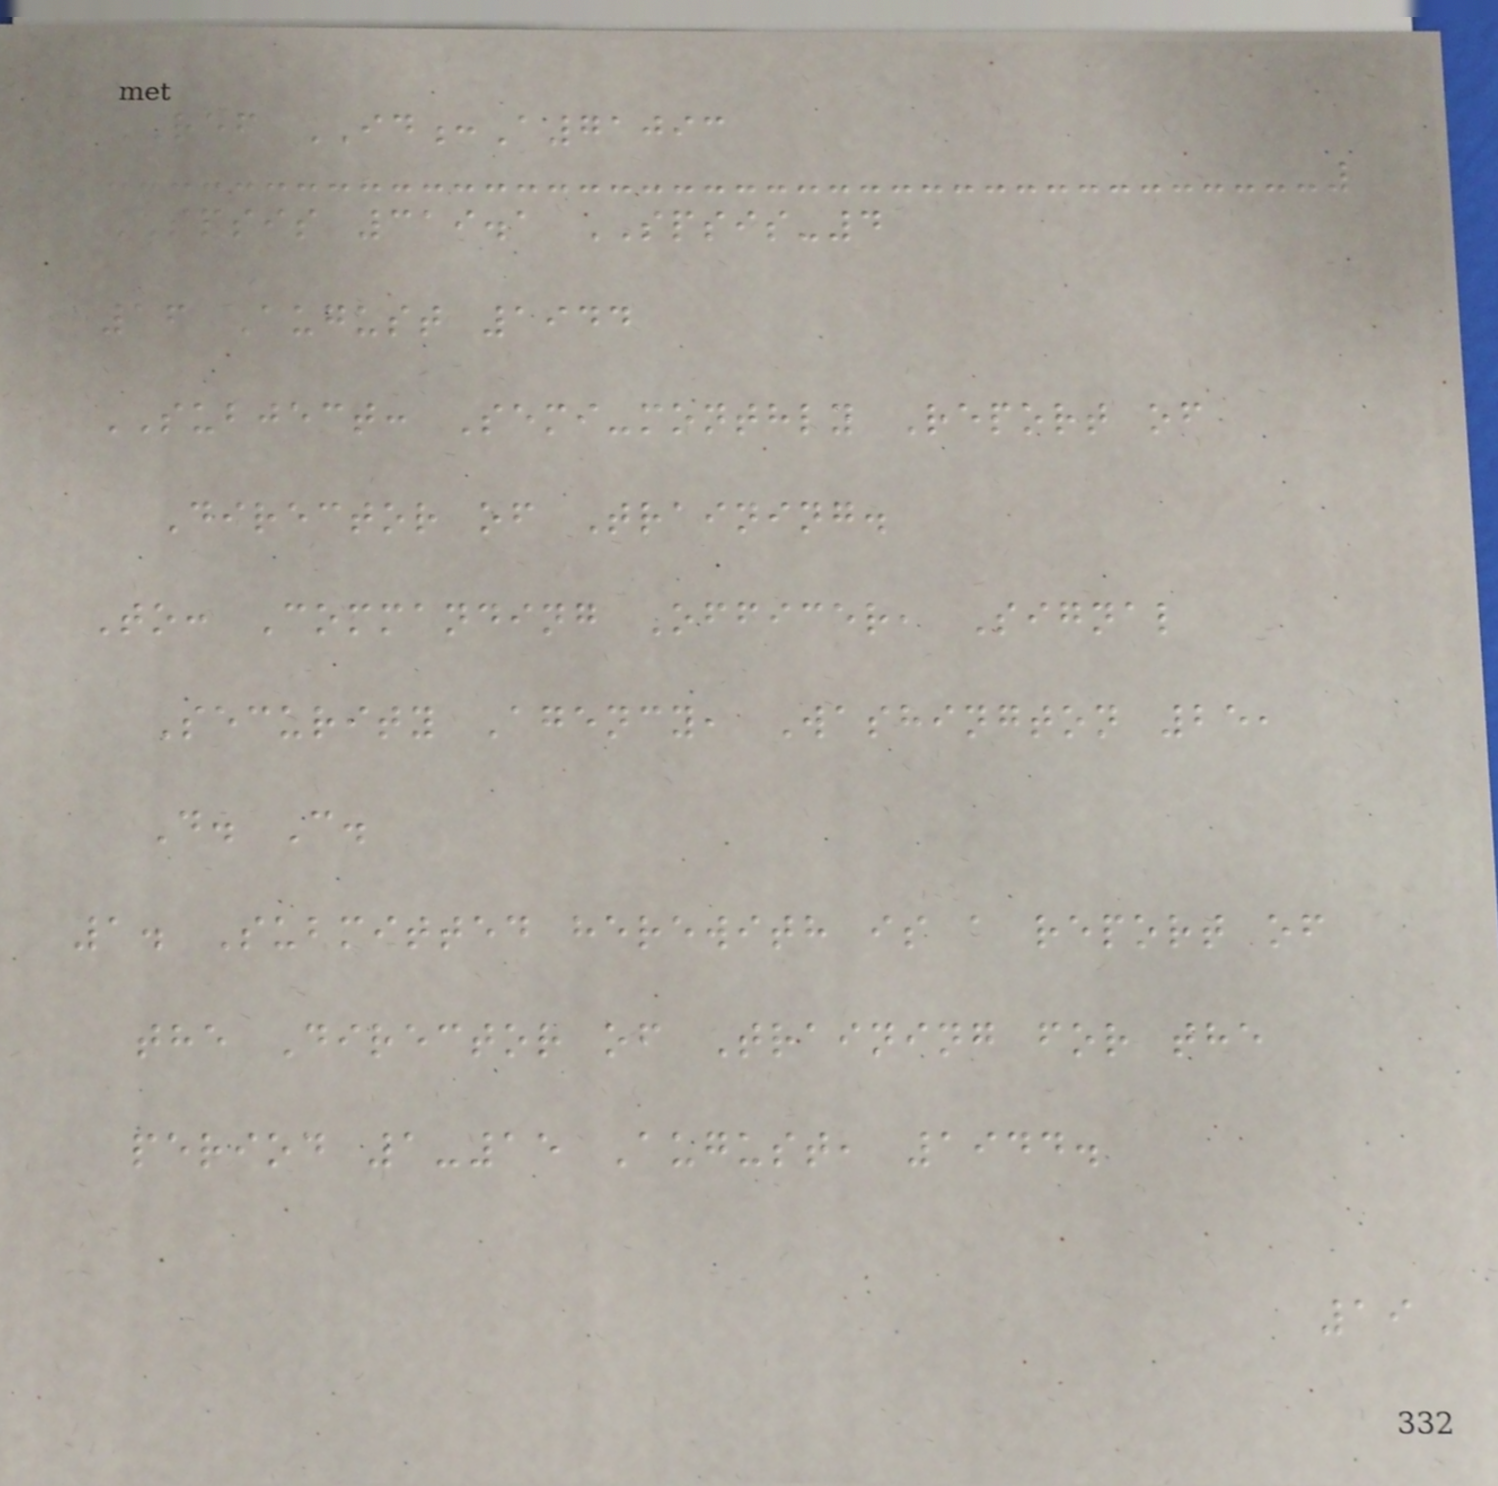REF ID:A71093
SPSIS 319.1 SPSIS-4
16 August 1944
SUBJECT: Semi-monthly Report of
Director of Training.
To: Commanding Officer, Signal
Security Agency, Washington 25,
D. C.
1. Submitted herewith is a report of
the Director of Training for the
period 1-15 August, 1944.
19
